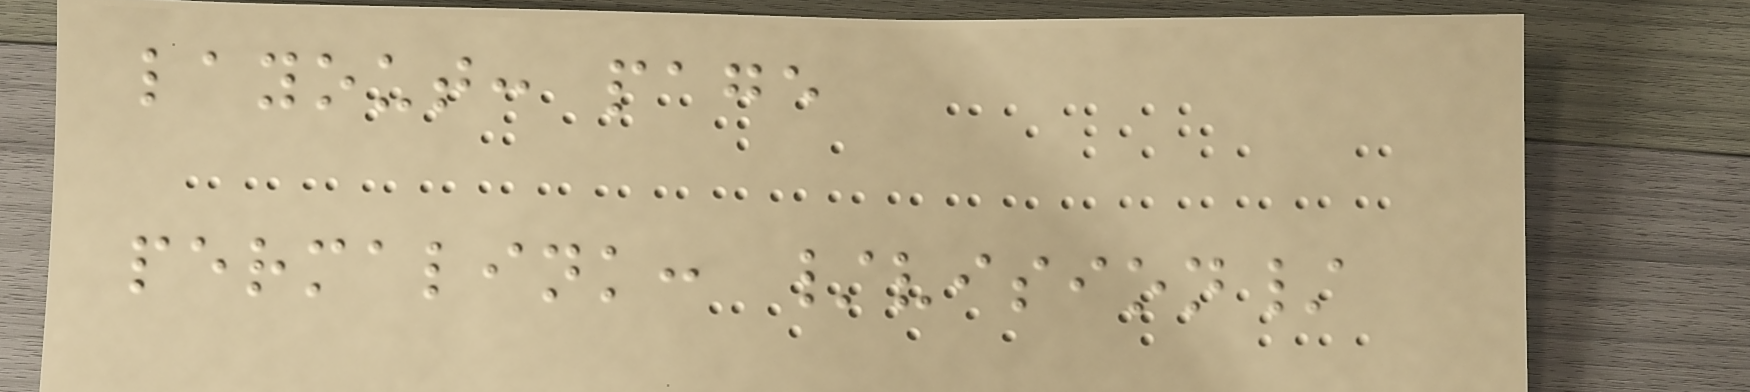layout: page
permalink: /vision/
